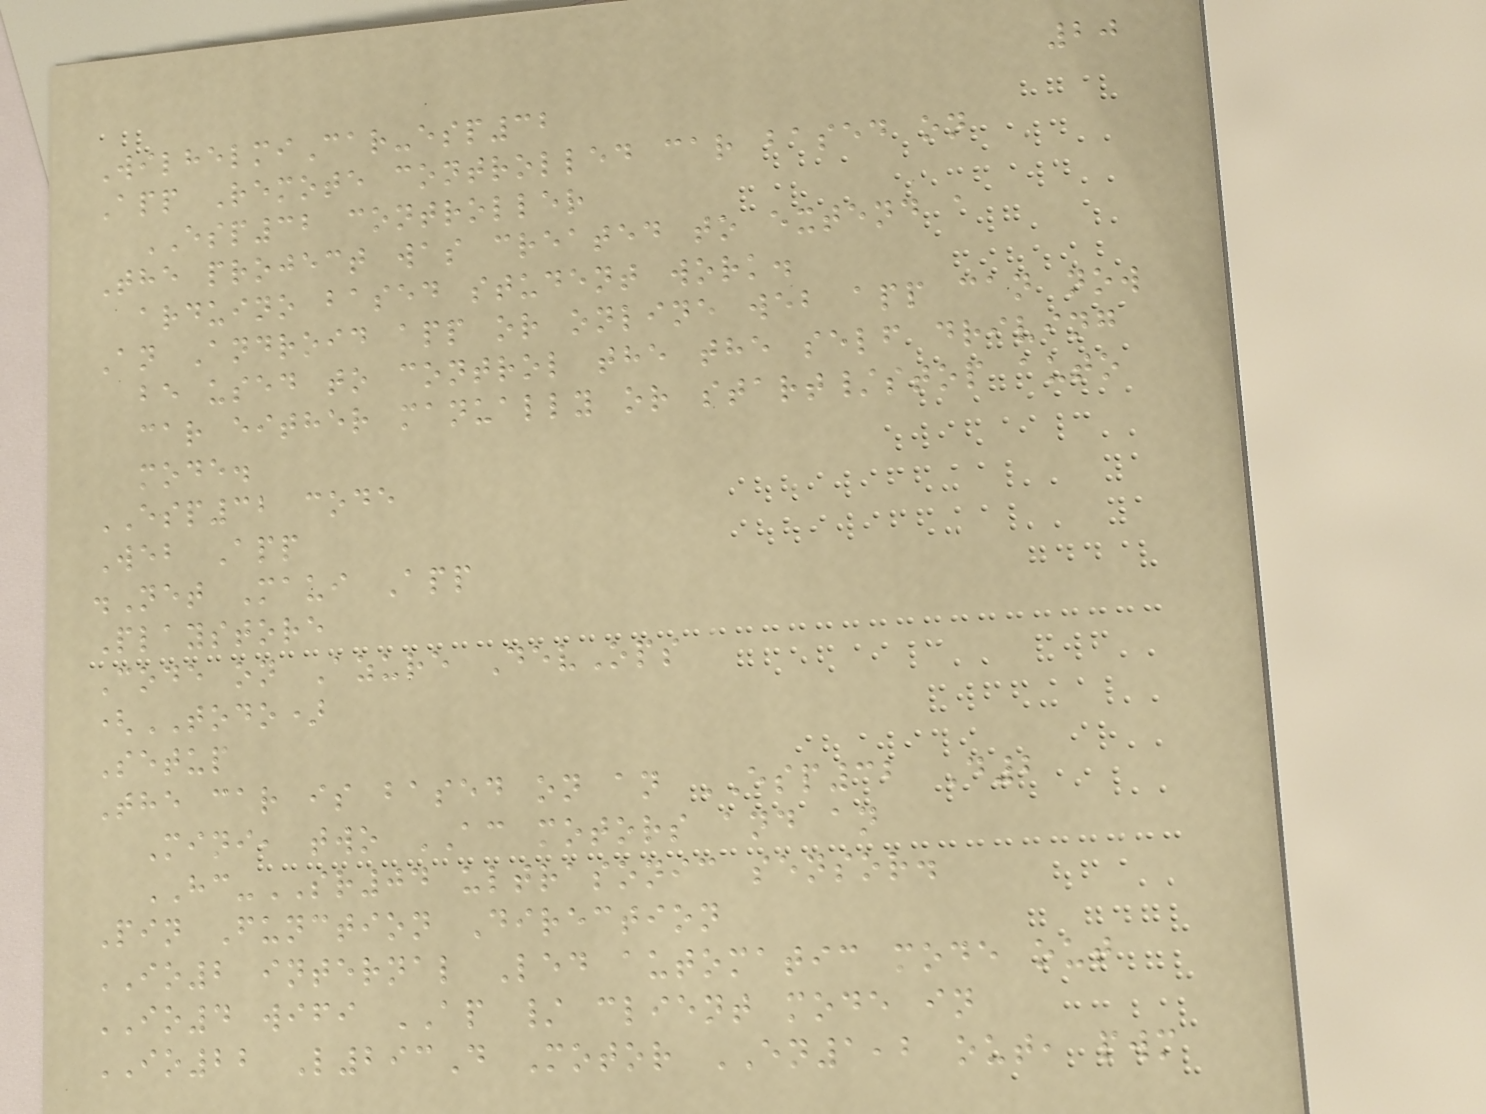20
WilhelmiCar-esp32
App Remote controlled car based on
ESP32 controller
The project was created to extend a
arduino based student work.
An Android app or online web app can now
be used to control the the self driving
car either manually or start/stop auto
mode.
ESP32 code
Web App
.Net Maui App
Playstore
Code on Azure DevOps
(TODO)
Setup
The car is based on an ESP32 D2
Mini, two AC motors and an
HC-SR04 ultrasonic sensor.
Pin Function Direction
IO2 internal Led automatic mode out
IO4 wifi AP / client mode in
IO22 L293D Motor EN1,2 out, pwm
